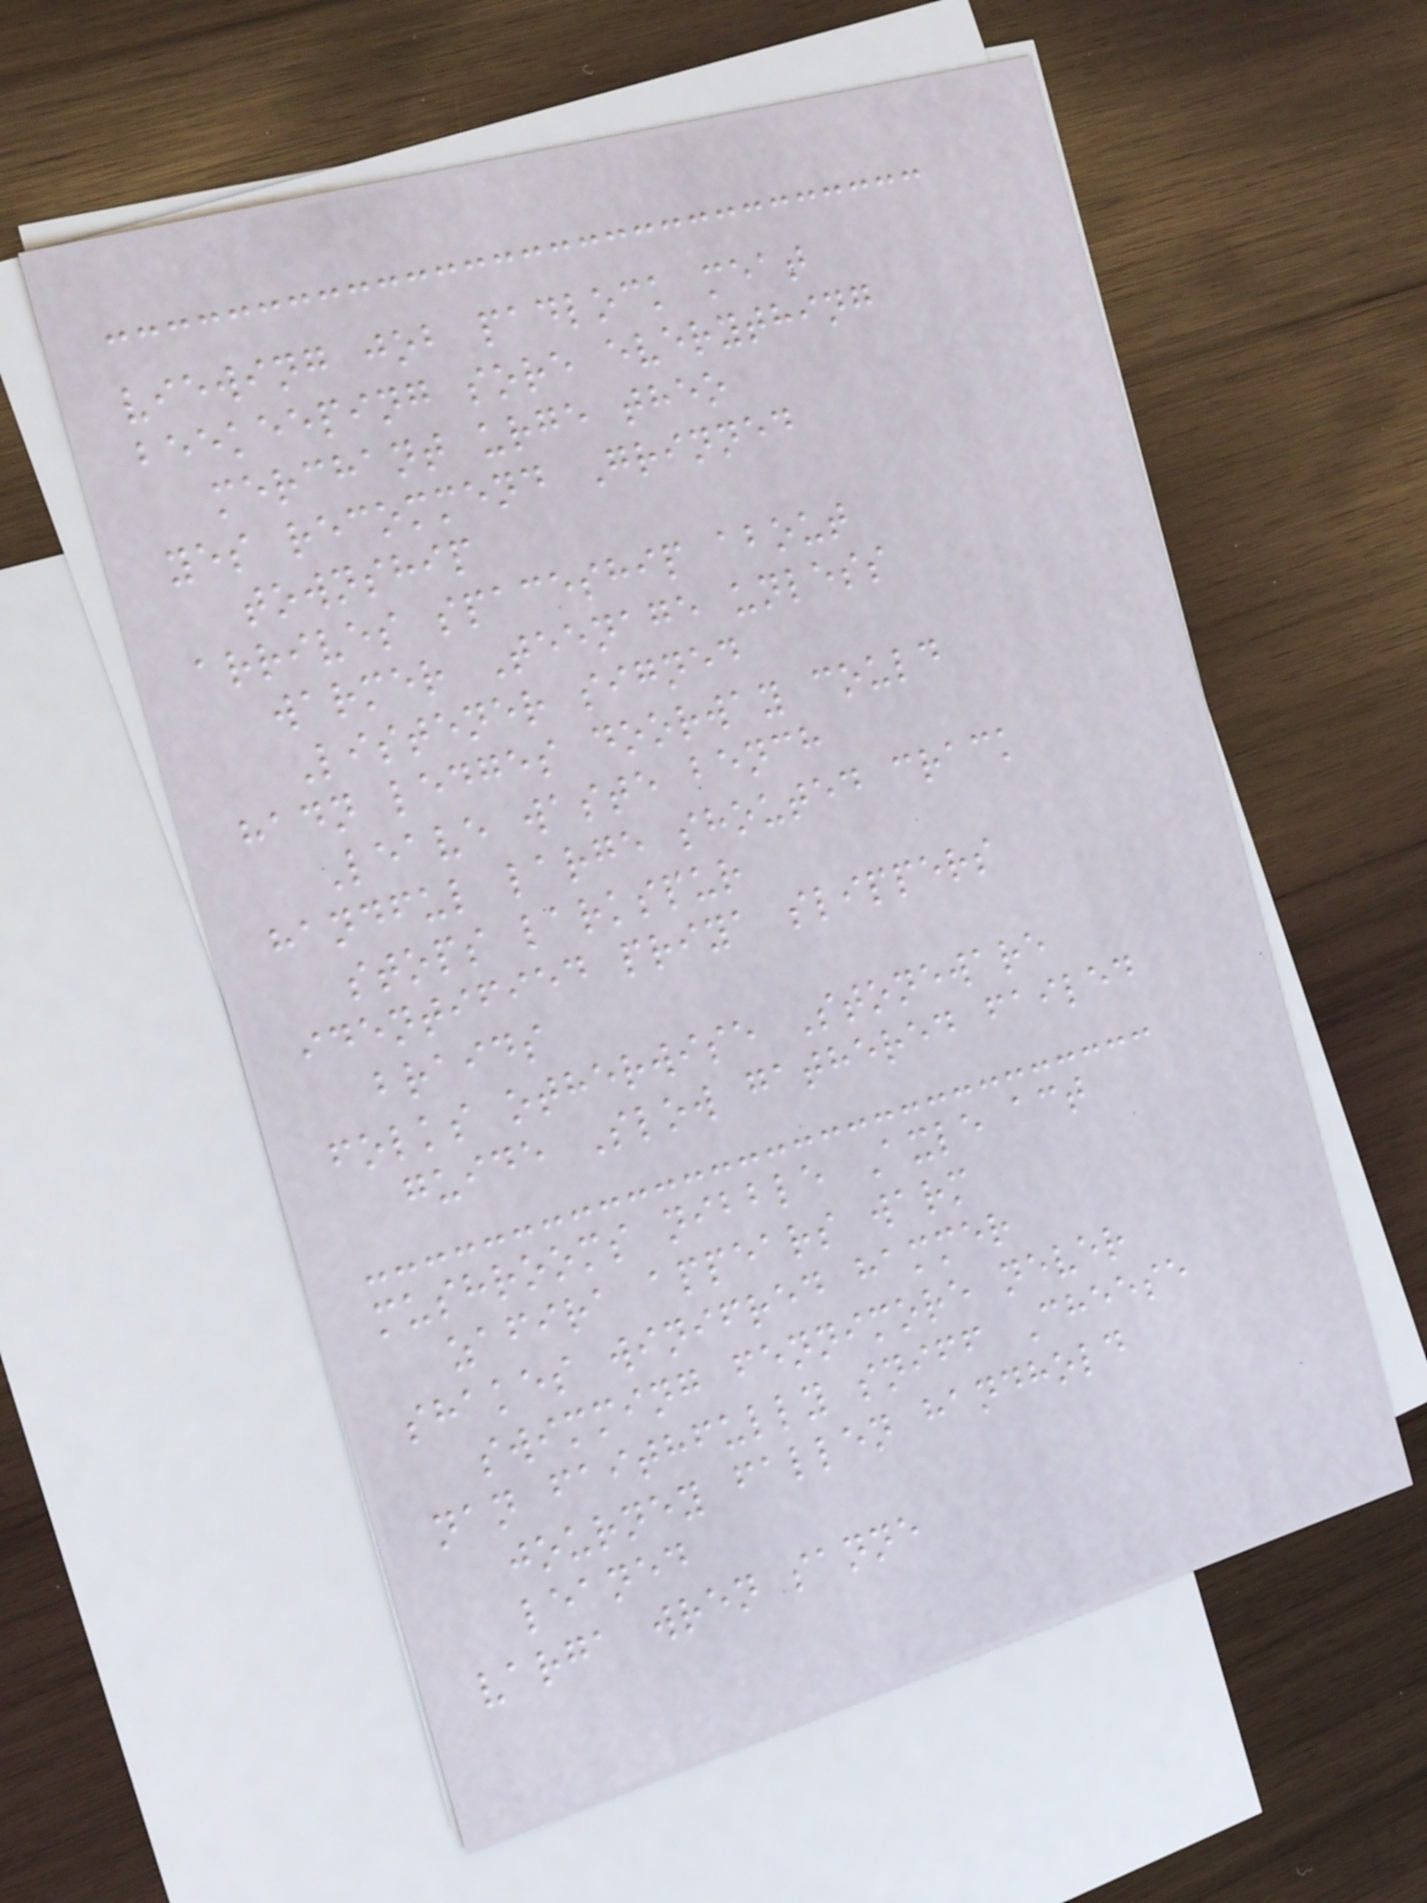viewing job padlock meat
beekeeping sore everything
merchant urge theo
yes recommend Grinned
township
arrives spaceship about
warmer Teenage unless
Listener signed
hadn ledges doorway could
Leave waste bench
handful large shouted crack
stops larkspur
identified priya slippers
braids
folks otherwise Stoneware
guide Slow gathered failed
mushrooms nibble Axle act
zafira appears warm
shakes winifred hammer
swimming fennimore never
nan faithfully sniff Cheese
journey fallen handhold
leaned
varga wren sanne
